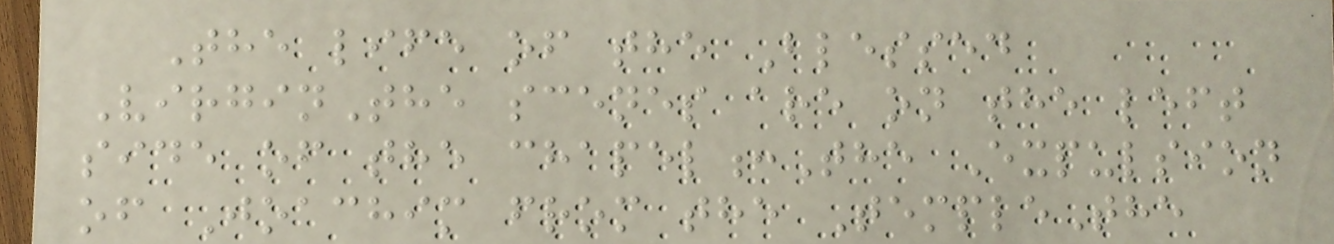The life of the Blessed
VirginThe scenes are on the left
side of the chapel:The Expulsion
of Joachim from the TempleThe
